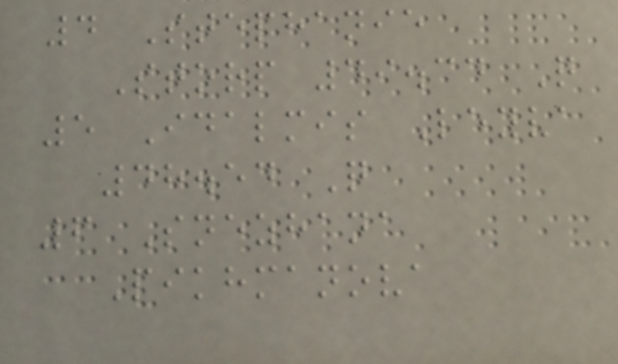4 Stephanie
Storp 49.34 Q
5 Idalmis Leyva
48.54 Q
6 Snezhana
Pikhmanova
